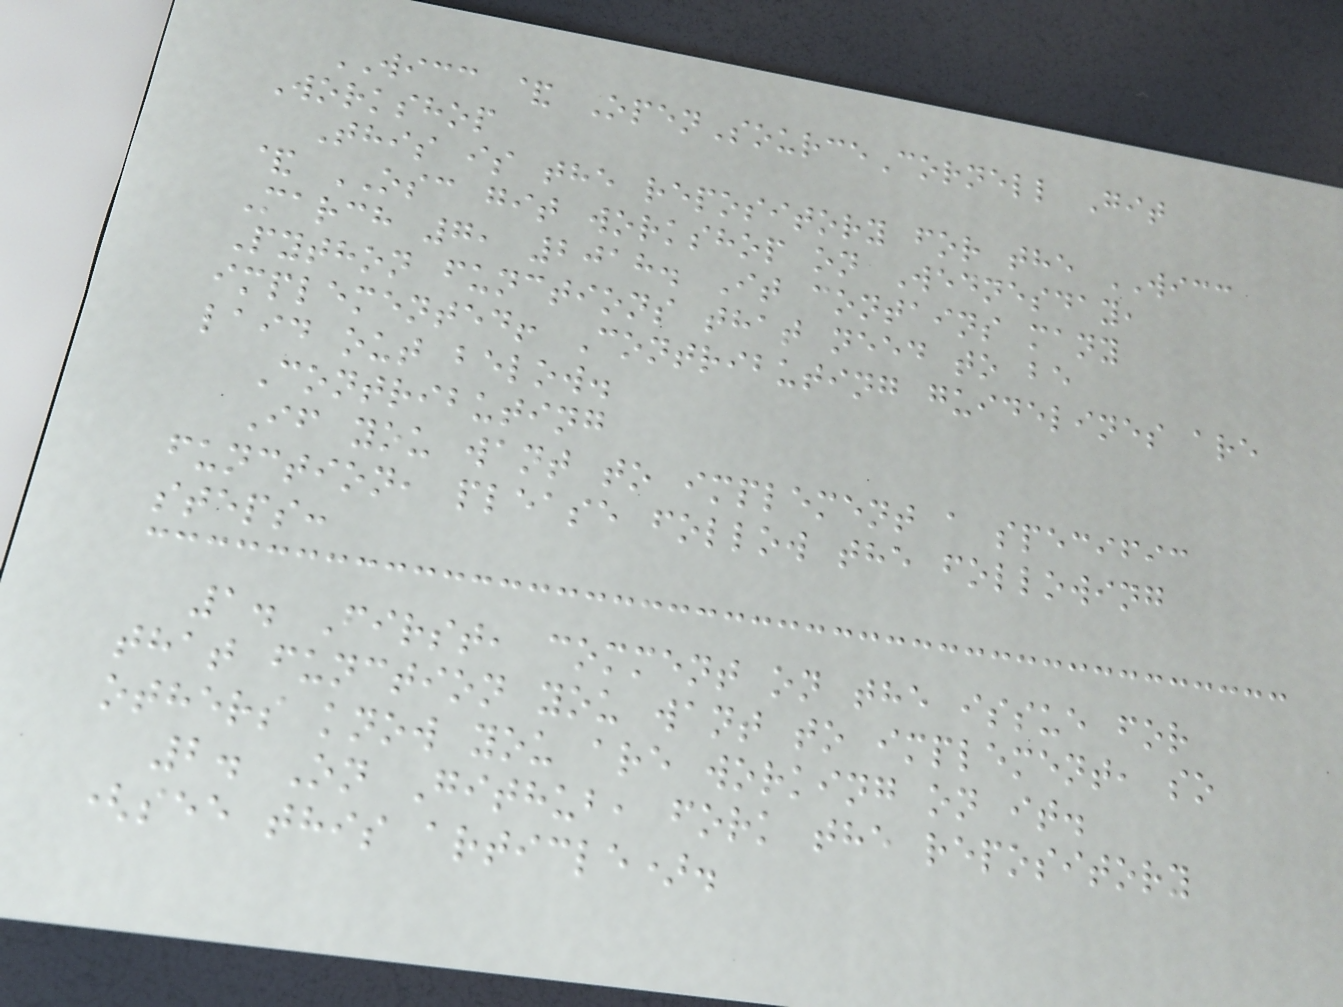WICC & OpenSourceCornell Git
Workshop
This is the repository for the WICC
& OSC git workshop on Wednesday,
March 7, 2018. It contains many
Python functions that need to be
implemented! Contributing guidelines are
laid out below.
Contributing
If you want to implement a specific
function, please follow the following
steps:
1. First, comment on the issue for
that function you want to implement, so
others know you are working on it.
2. On Github, fork the repository
(see this article).
